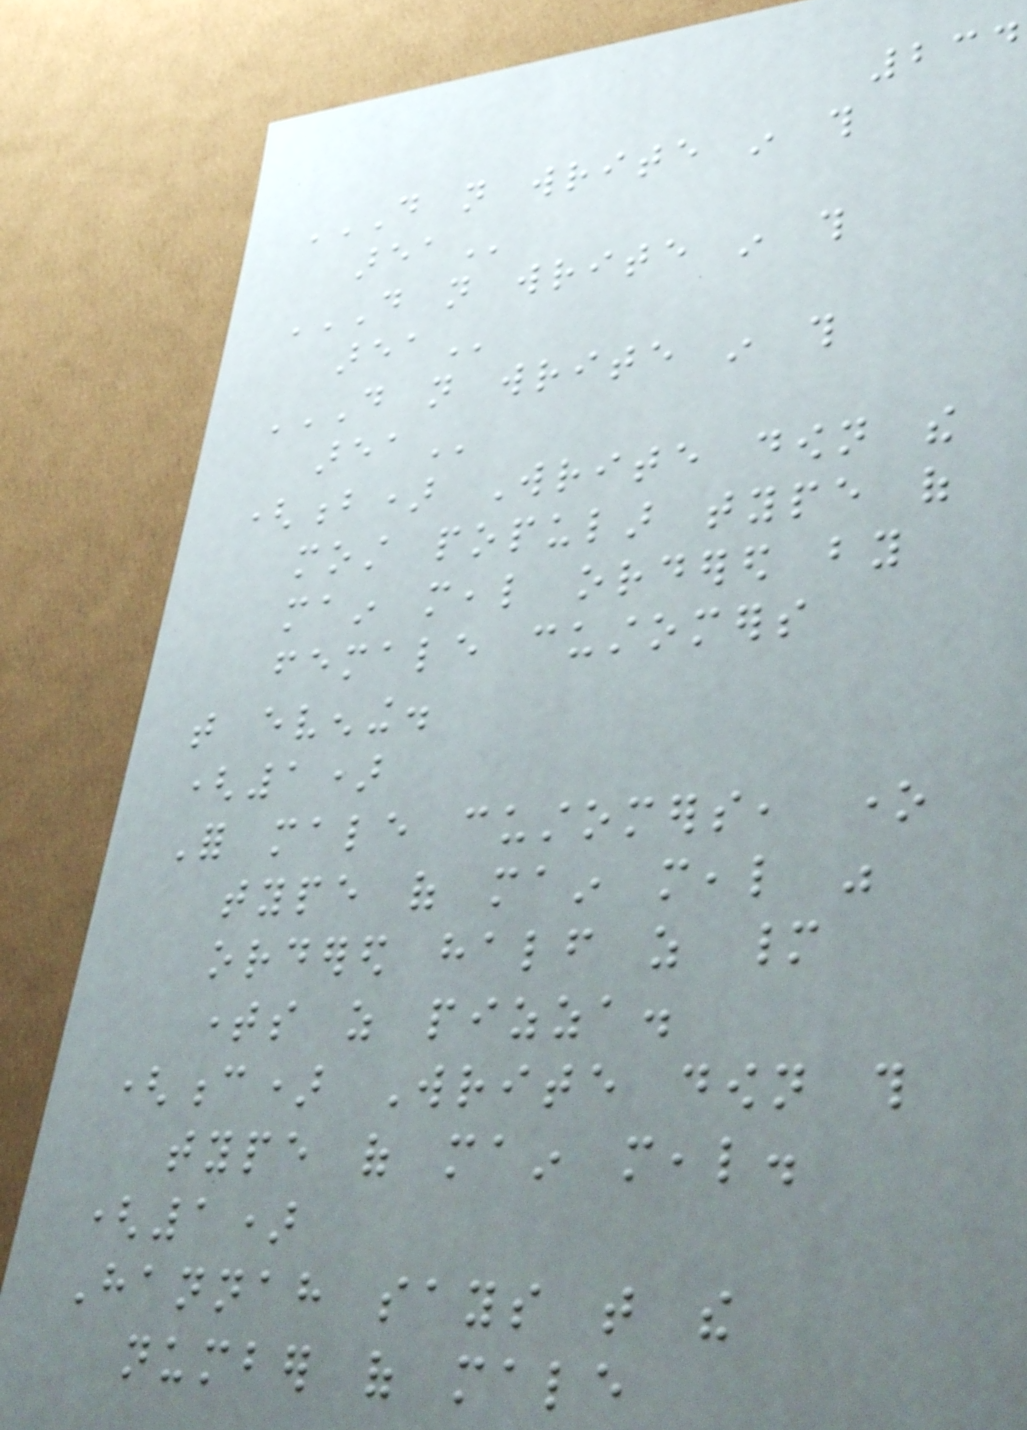234
DO NOT WRITE IN THIS
AREA
DO NOT WRITE IN THIS
AREA
DO NOT WRITE IN THIS
AREA
(b) Write down the
most popular type of
main meal ordered by
female customers
that evening.
(1)
For male customers, one
type of main meal was
ordered half as many
times as pizza.
(c) Write down this
type of main meal.
(1)
Hannah says that the
number of male
